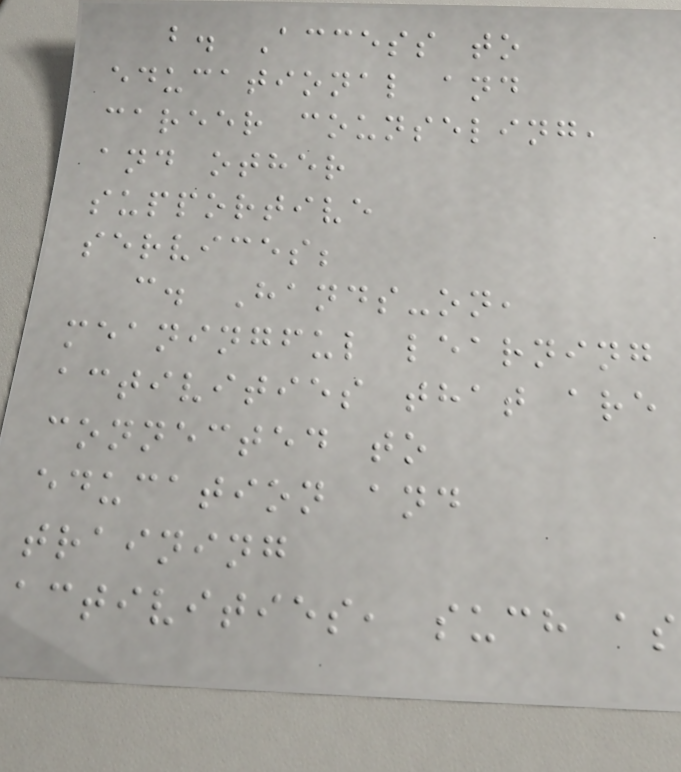b. Access to
educational and
career counseling,
and other
supportive
services;
c. Hands-on,
meaningful learning
activities that are
connected to
education and
training
activities, such as
